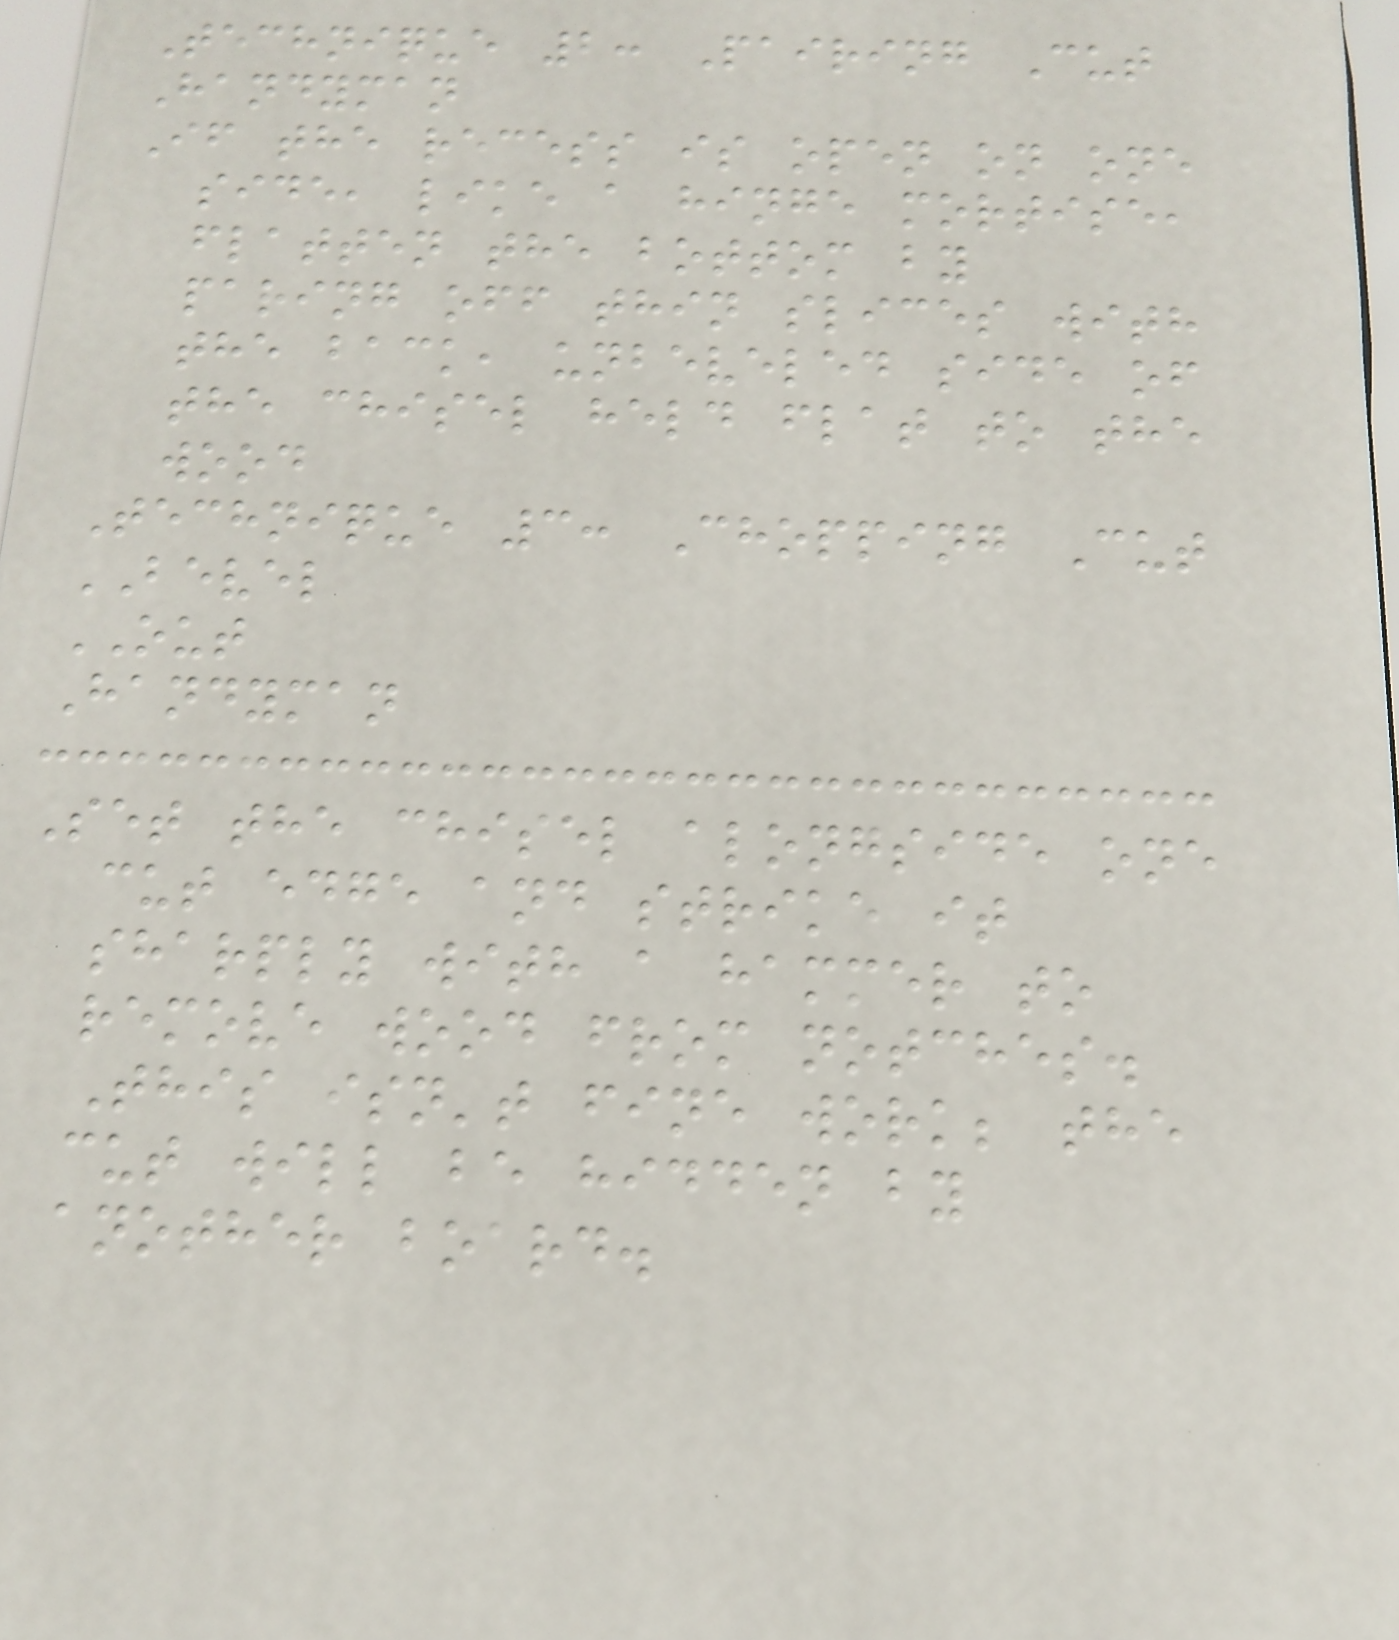Technique 2: Pairing Cut
Handyman
If the recess is open on one
side, like a hinge mortise,
flatten the bottom by
paring off thin slices with
the back, unbeveled side of
the chisel held flat to the
wood
Technique 3: Chopping Cut
BEVEL
OUT
Handyman
Set the chisel alongside one
cut edge and strike it
sharply with a hammer to
remove wood from notches.
This isn't fine work; the
cut will be hidden by
another board.
